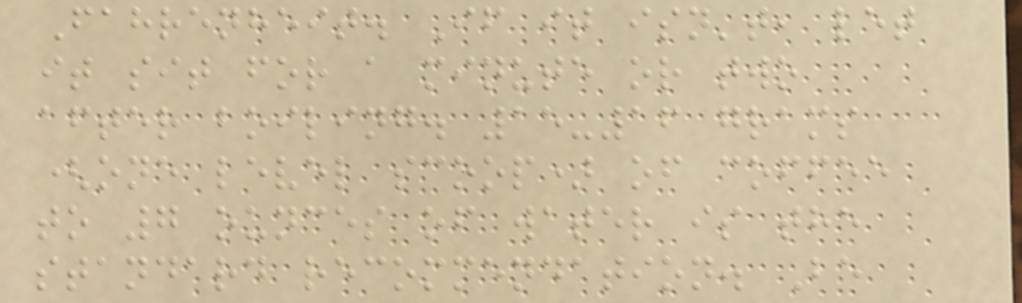Fahrenheit. If it isn't, let
it sit for a minute or two
after boiling. 15-16 grams
(one level scoop) of coffee
to 7 ounces of water is the
standard recommendation. Be
